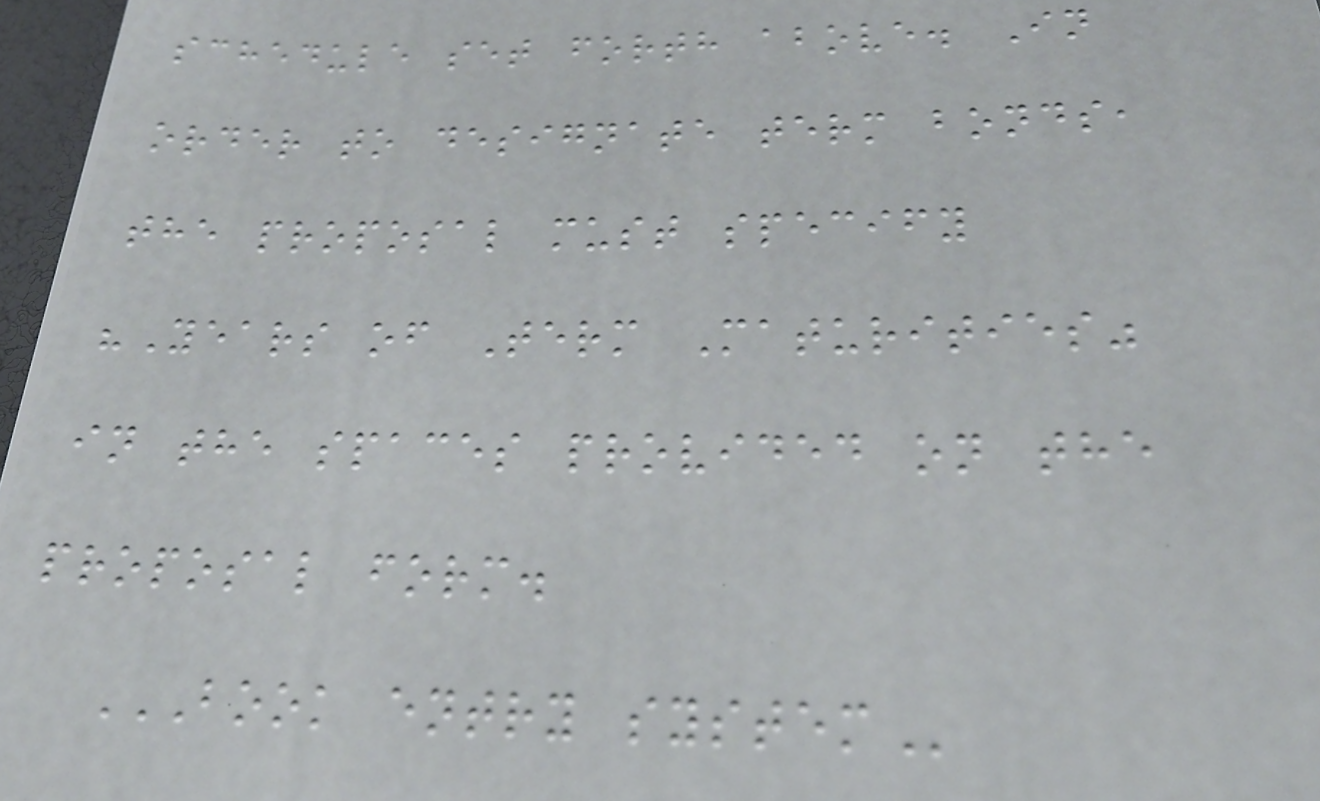schedule set forth above. In
order to designate term bonds,
the proposal must specify
"Years of Term Maturities"
in the spaces provided on the
proposal form.
BOOK ENTRY SYSTEM
